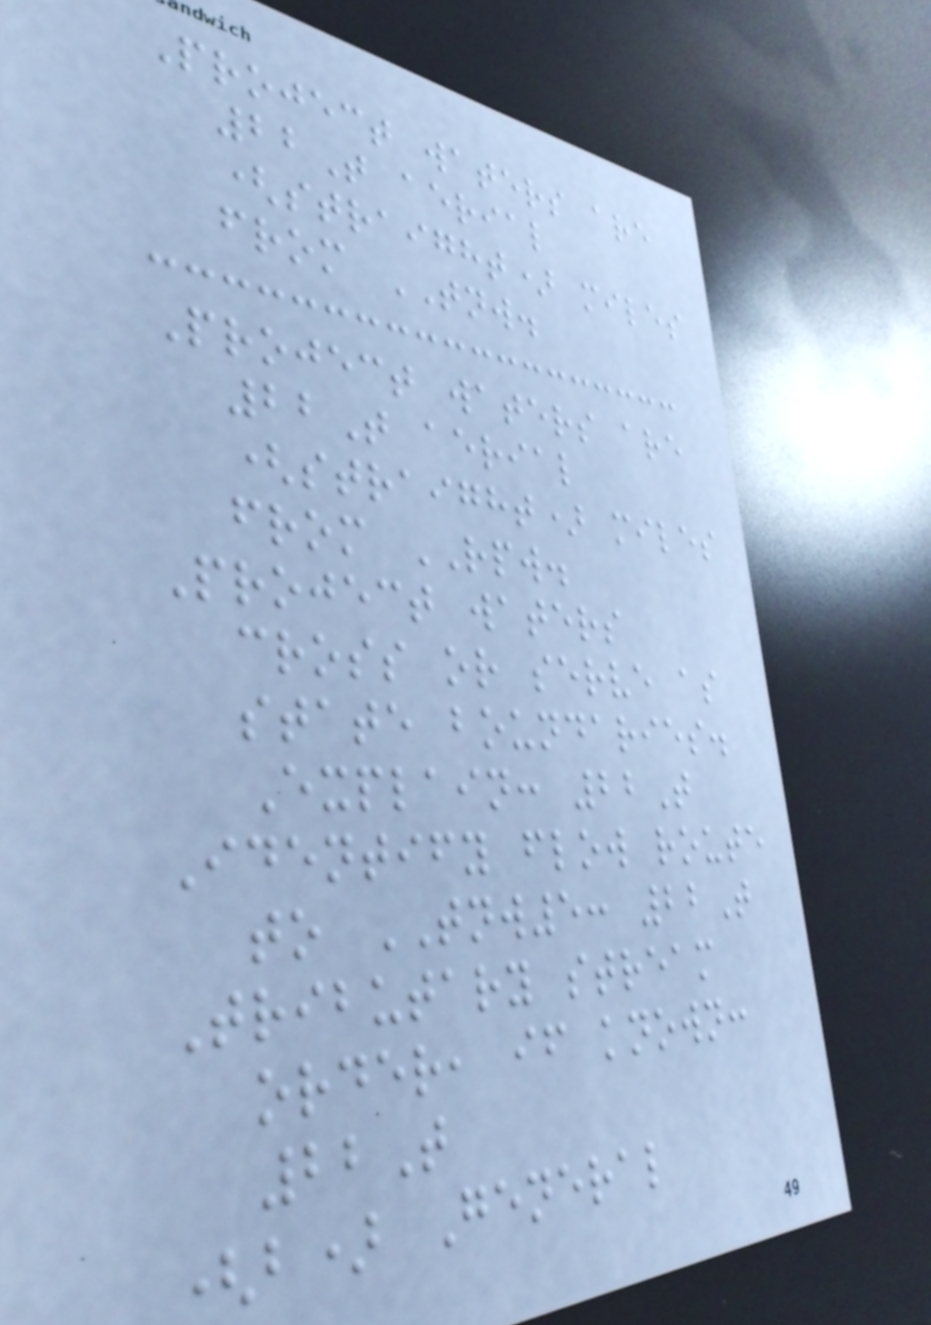Project waters are
22T aerial
(straight) miles
from TNW.
Project waters are
22T aerial
(straight) miles
from RPW.
Project waters
cross or serve as
state boundaries.
Explain: 22T
Identify flow route
to TNW5: 22T
Tributary stream
order, if known:
22T
(b) General
